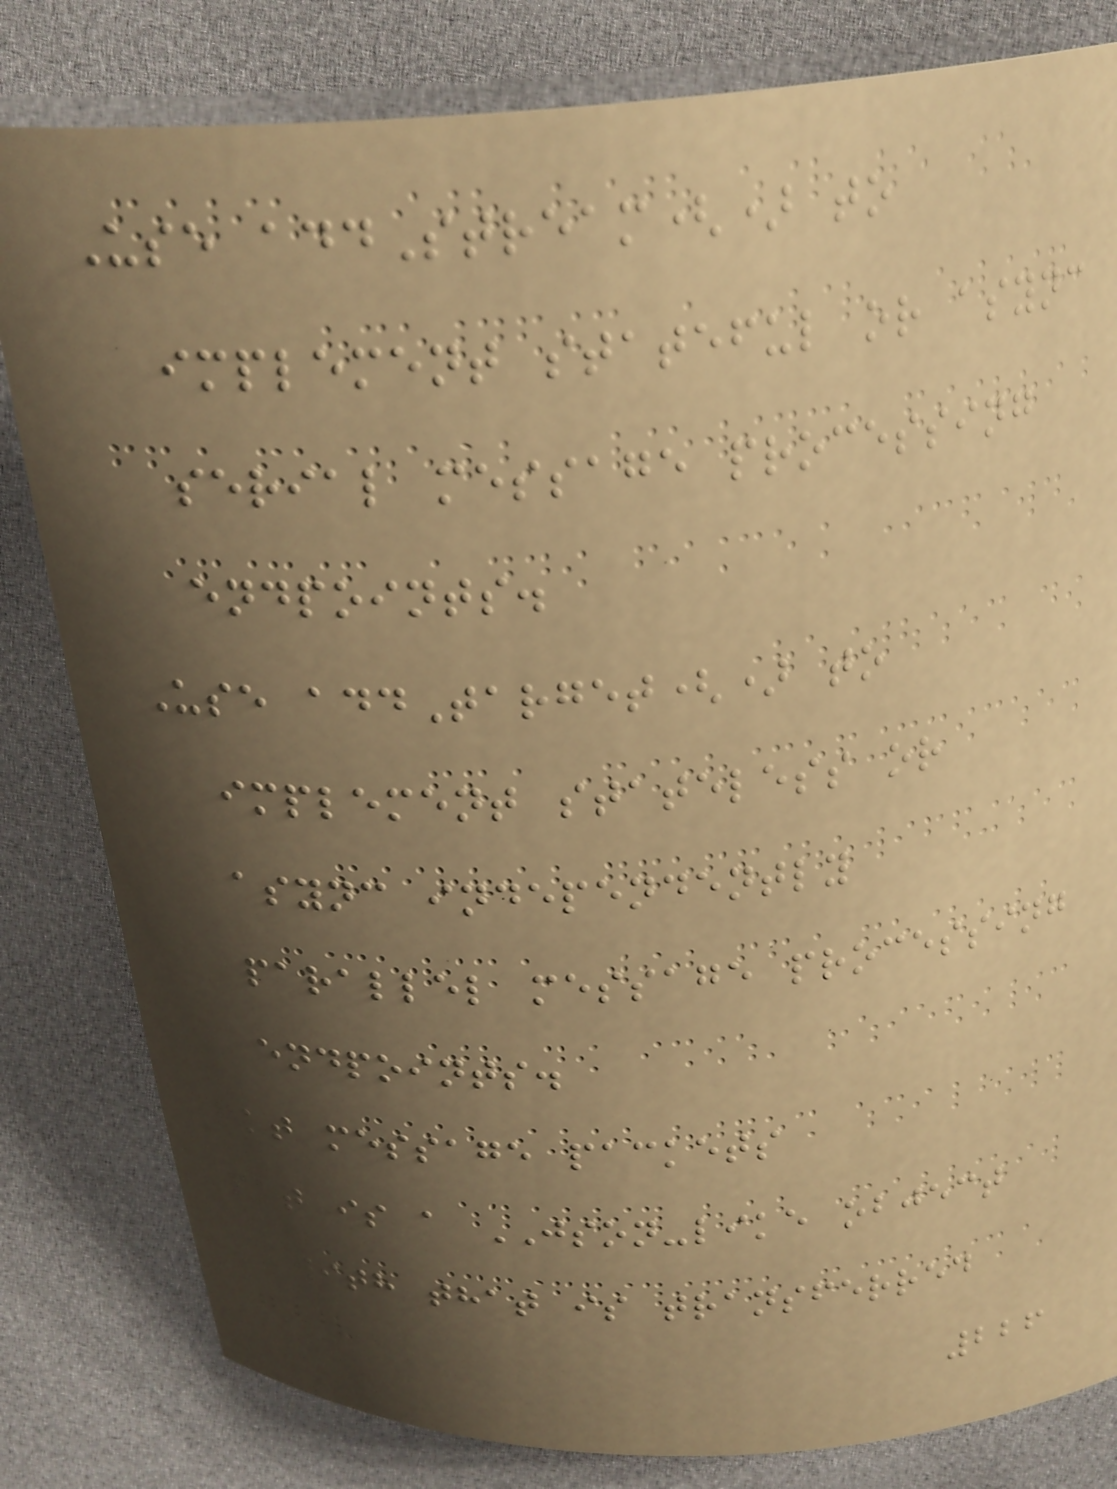Use addStream() to
implement stateful or async
serial message processing
endpoints.
Use addTarget() to
implement stateless or
async independently
parallel message processing
endpoints.
pkt message packets
pkt is a JSON-like object
with that is transferred
226
